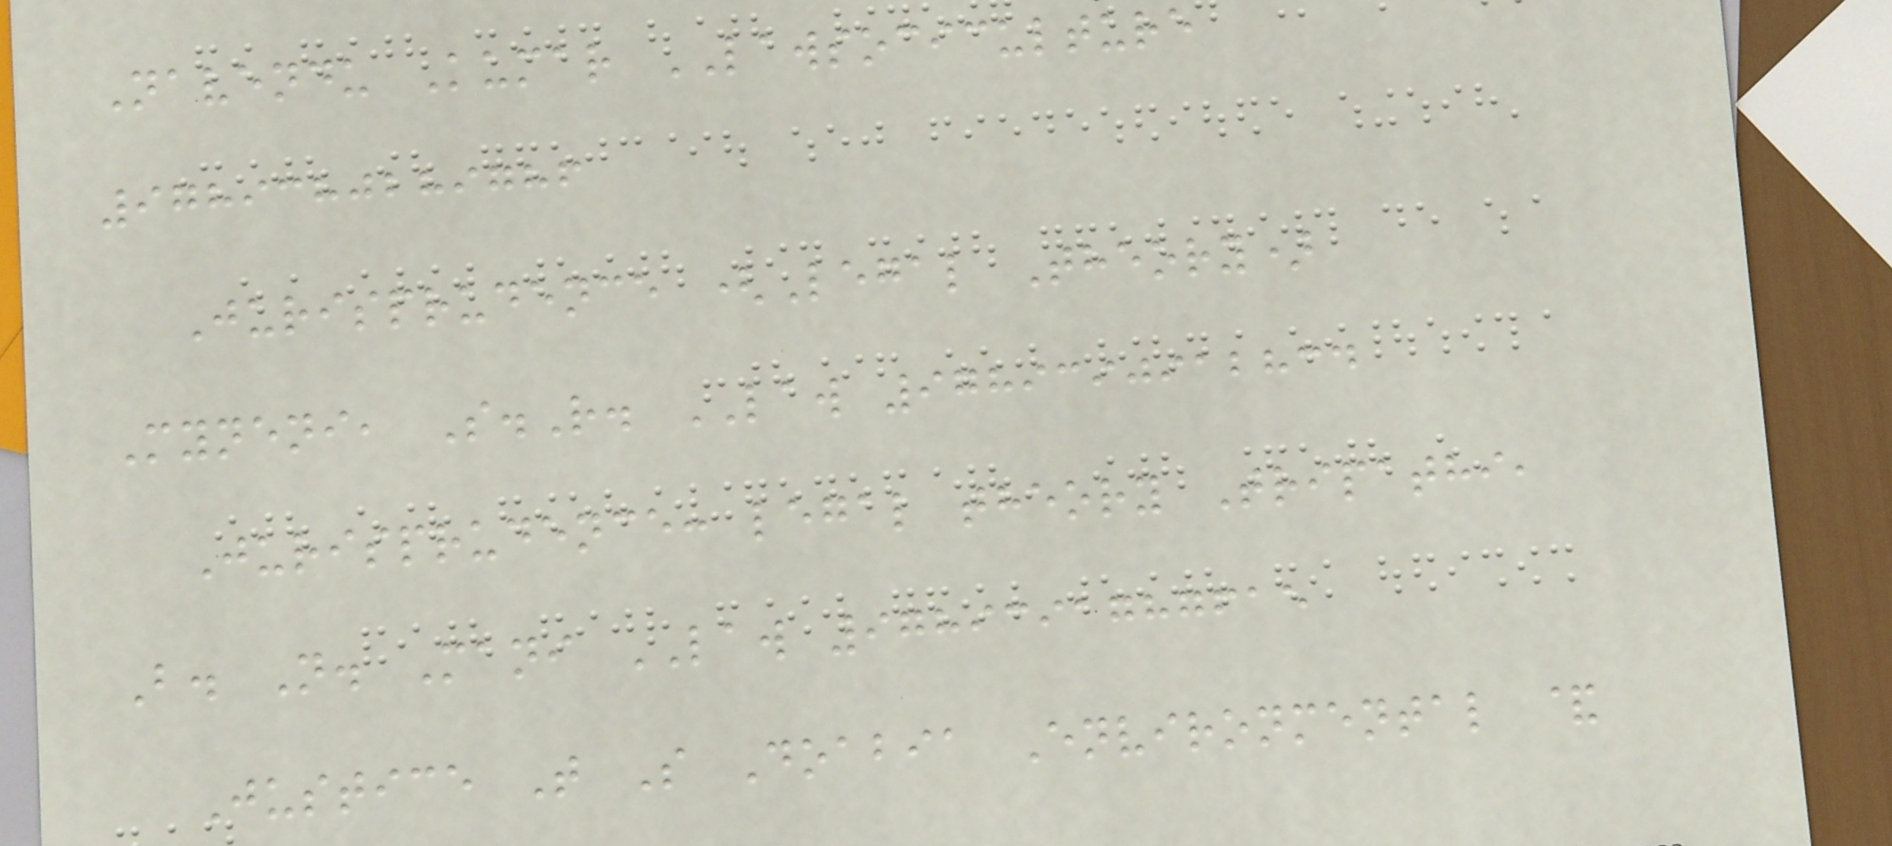Navendu Kumar LAWSOCICULTURE
9789380289786
Jurisprudence (Legal Theory)
Myneni, S.R. LAW 9789390912834
Jurisprudence: legal theory Tripathi,
B. N. Mani LAW 9789391787615
Justice T S Doabia Environmental &
